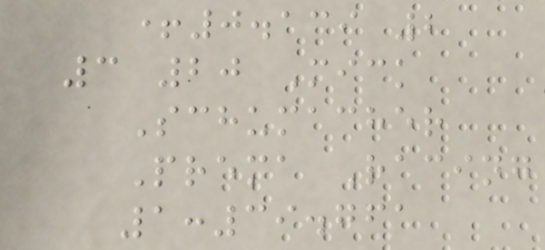+0.139 2
3 20 Mick
Schumacher
Prema Racing
1:39.761
